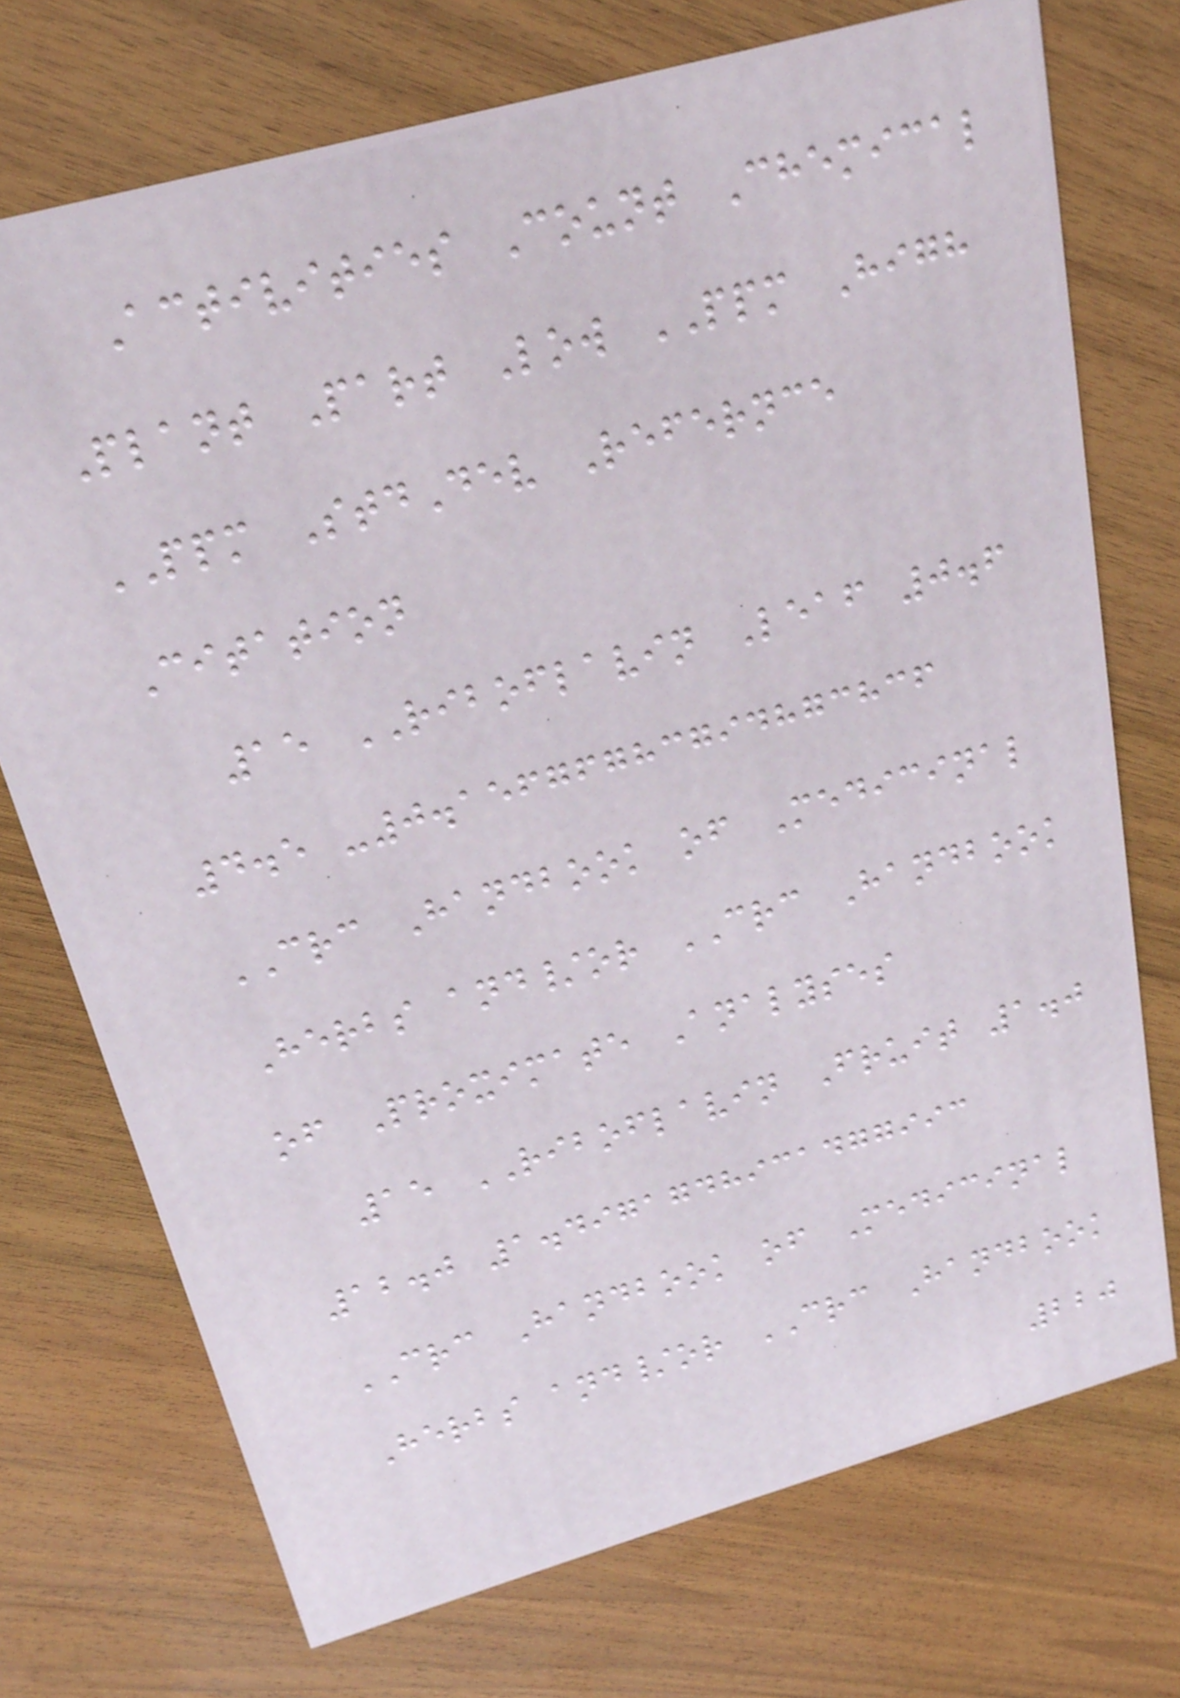Activities Count Chemical
Plant Part Low PPM High
PPM StdDev Refernce
Citation
15 RIBOFLAVIN Leaf 0.6
4.5 -0.15676783794873836
CRC Handbook of Medicinal
Herbs and/or CRC Handbook
of Proximate Analyses
15 RIBOFLAVIN Fruit 1.0
12.0 1.4971748931477993
CRC Handbook of Medicinal
Herbs and/or CRC Handbook
220
